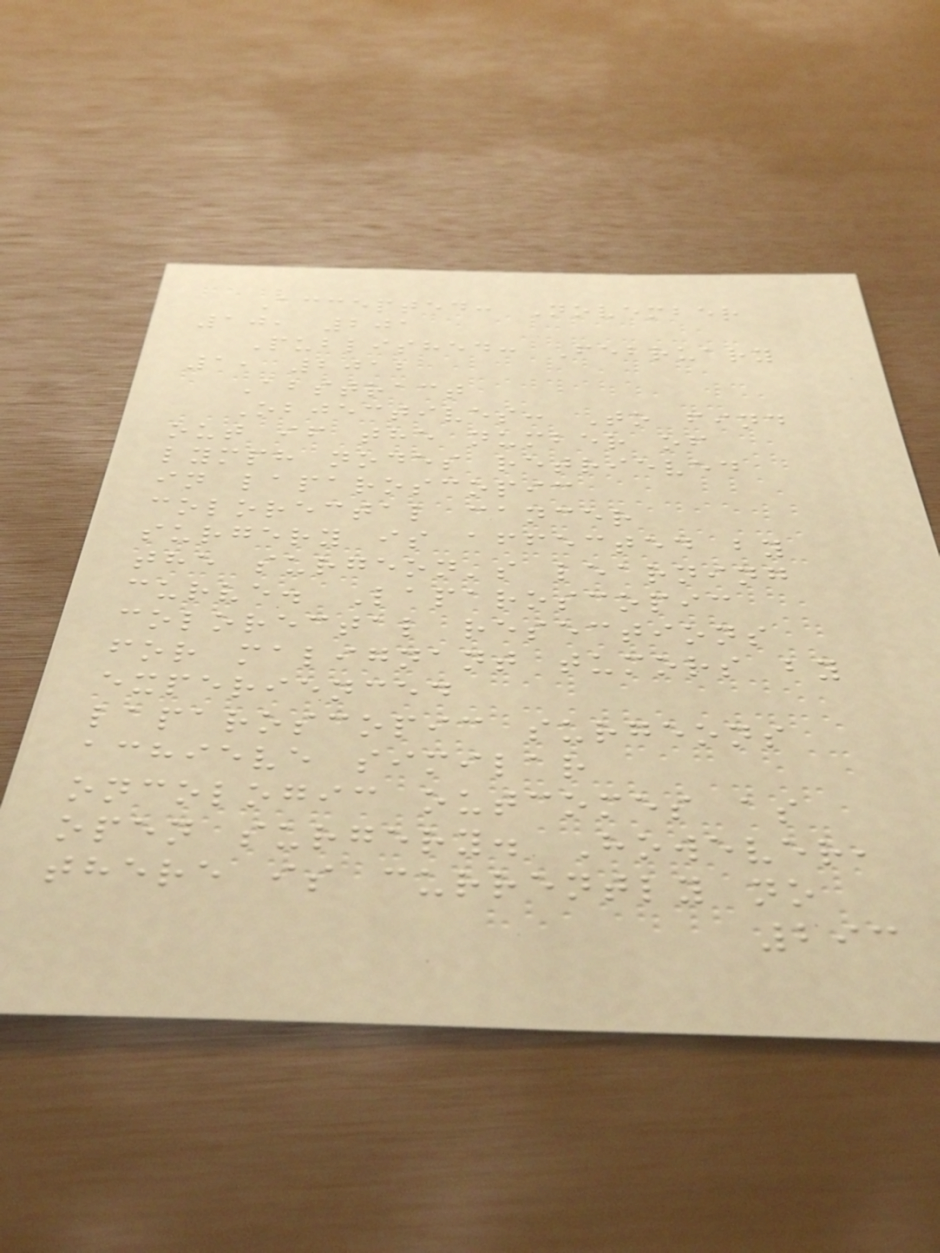Accepted: November
10, 201
Published: February
1, 2012
Abstract
Objectives: To find
out if the number of
lymph nodes retrieved
in laparoscopic
colorectal cancer
surgery is affected by
the surgeon's learning
curve. Laparoscopic
colorectal resections
for malignant tumors by
experienced
laparoscopic surgeons
achieve similar
oncologic outcomes as
open surgery. However,
there is currently no
293
